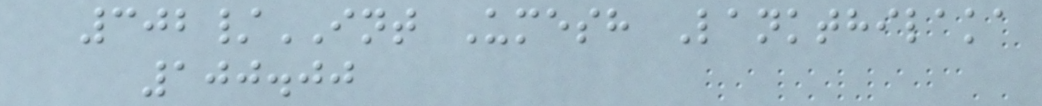302/INT Umesh Lankthilaka
100.00
